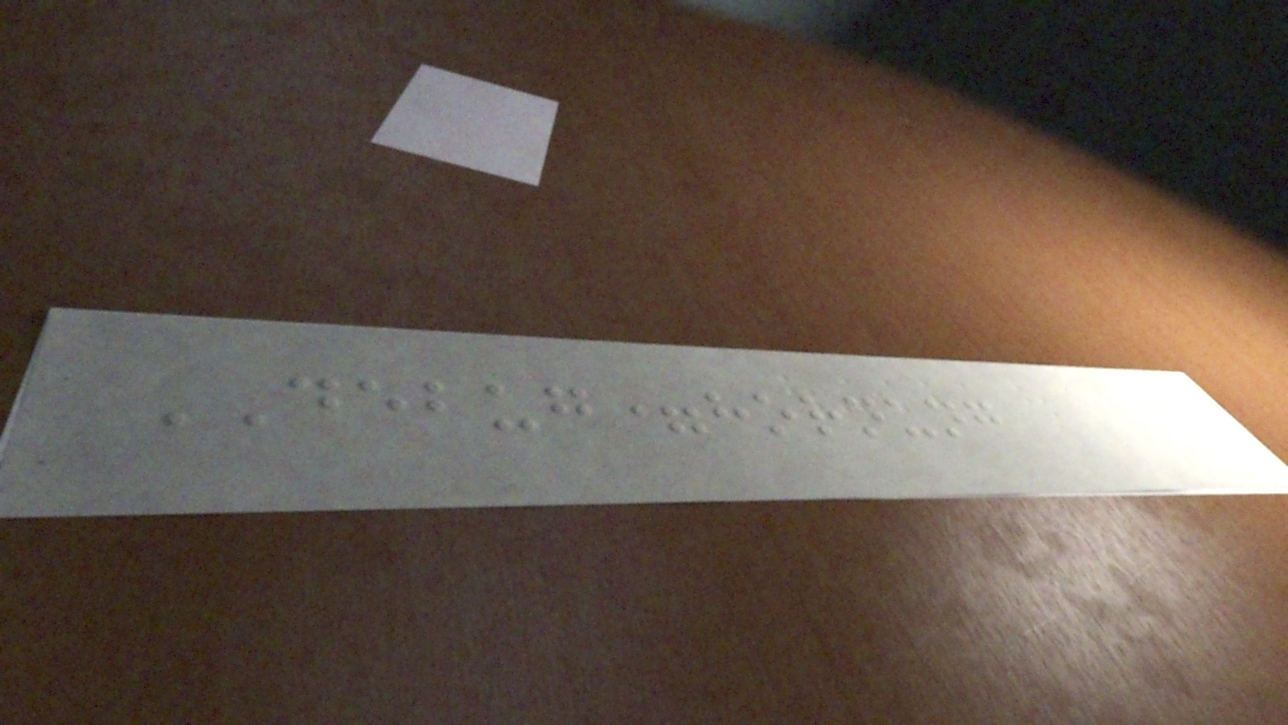DEBUG=hornung
